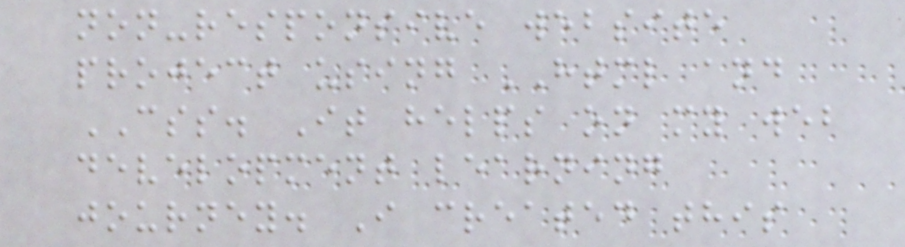non-responsive website
project using HTML and
CSS. It helps on my web
development learning
journey. I created this
